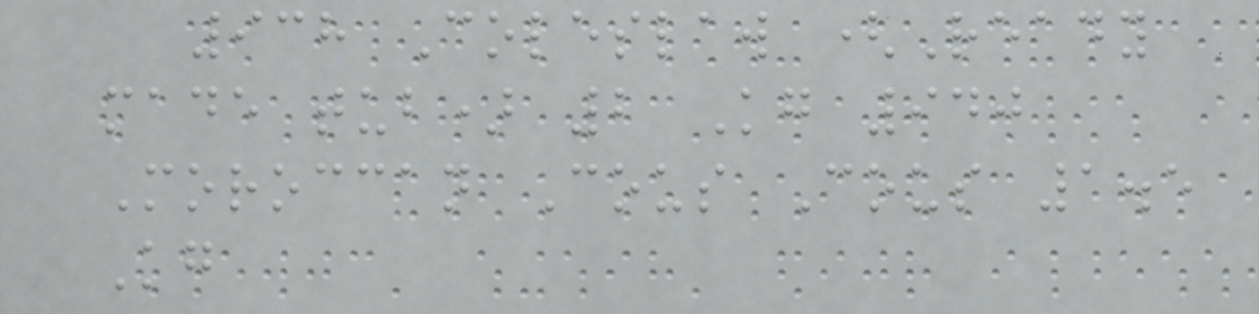938 Coleslaw (Ready
made tub) 2 Kg 940
Moroccan Cous Cous 1.5
Kg
